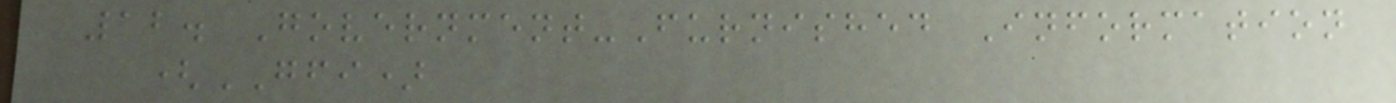12. Government-Furnished Information
(GFI)
